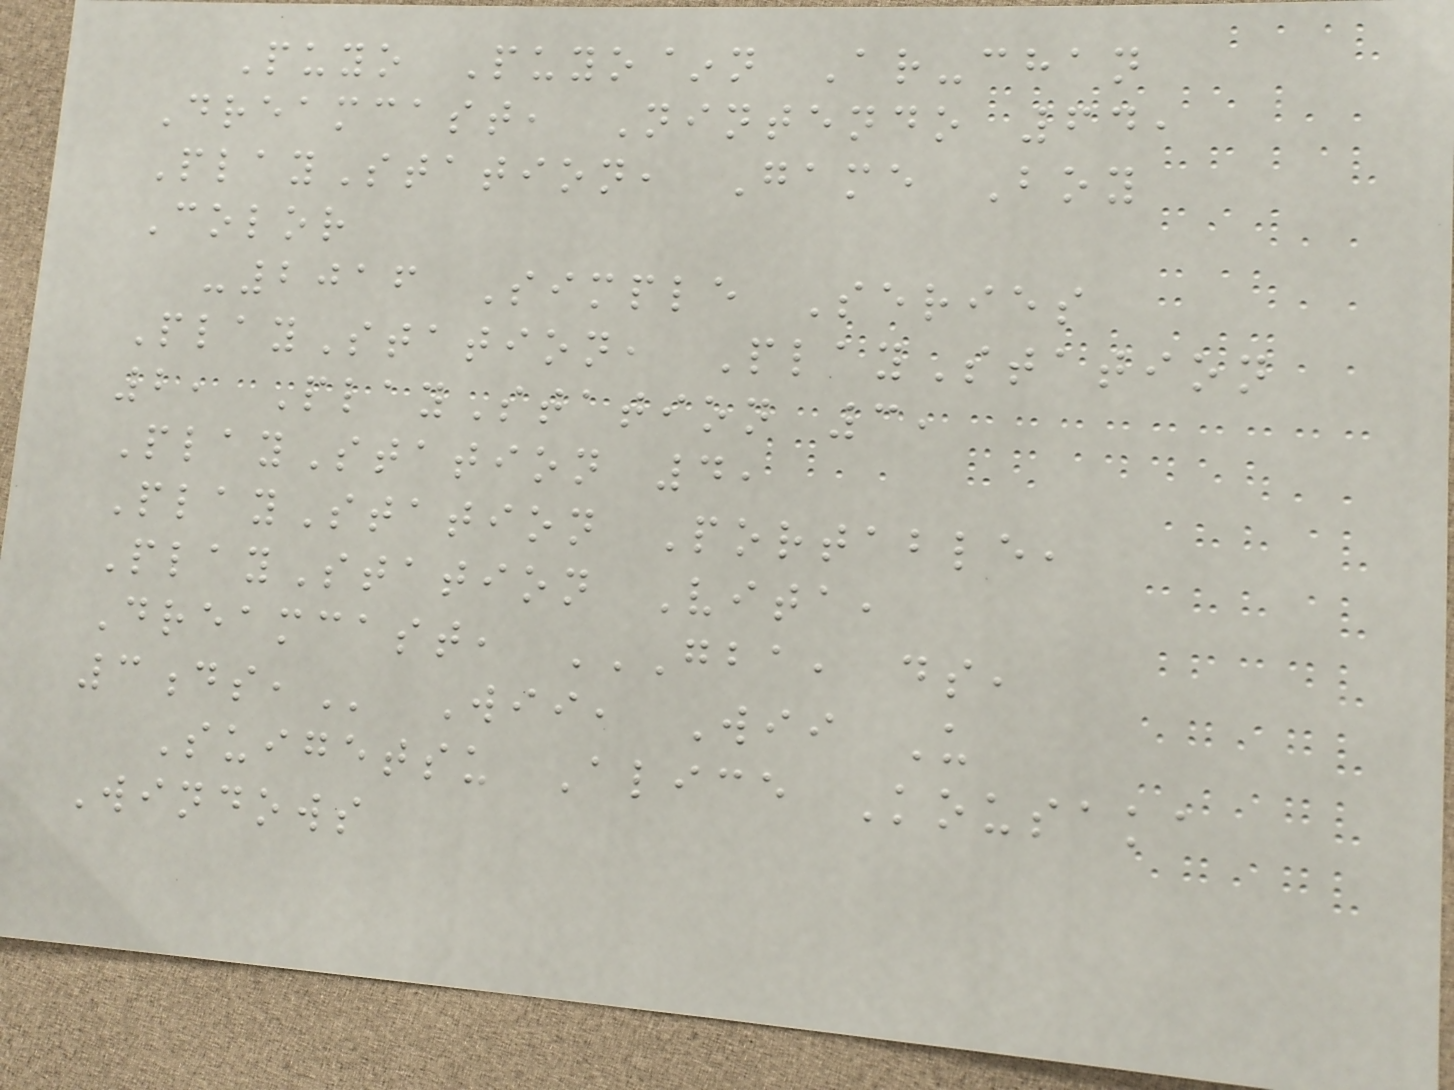Puyo Puyo~n Ar-chan
Dreamcast, Nintendo 64,
PlayStation, Game Boy
Color
-2016 Simple Series
PlayStation, PlayStation
2, PlayStation 3,
PlayStation 4,
PlayStation Portable,
PlayStation Vita,
Dreamcast, GBA, DS,
3DS, Wii, Wii U
Suigetsu Alice Kousaka
Windows
